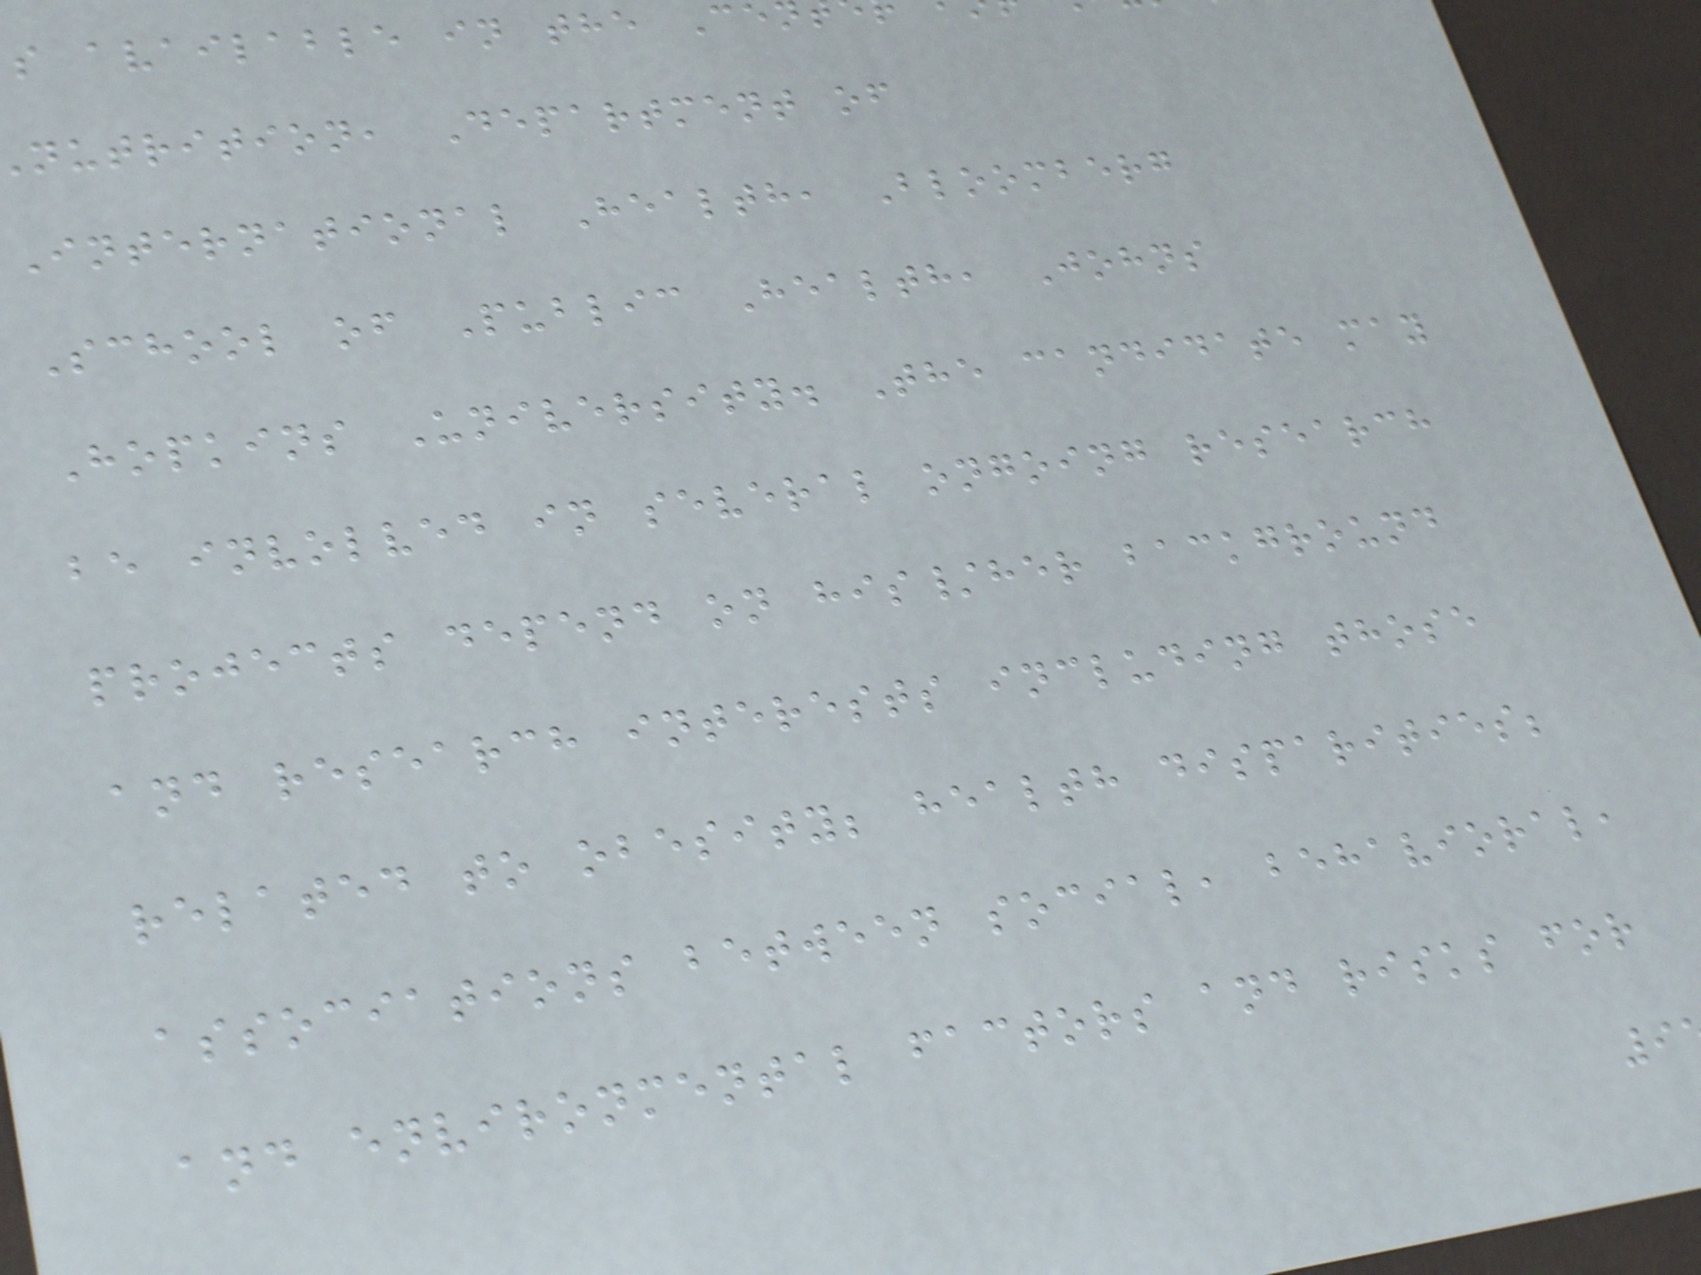s available in the Ce
nutrition, Department of
International Health, Bloomberg
School of Public Health, Johns
Hopkins University. The candidate may
be involved in several ongoing research
projects depend on his/her background
and research interests including those
related to obesity; health disparities;
associations between social, behavioral,
and environmental factors and risks for
